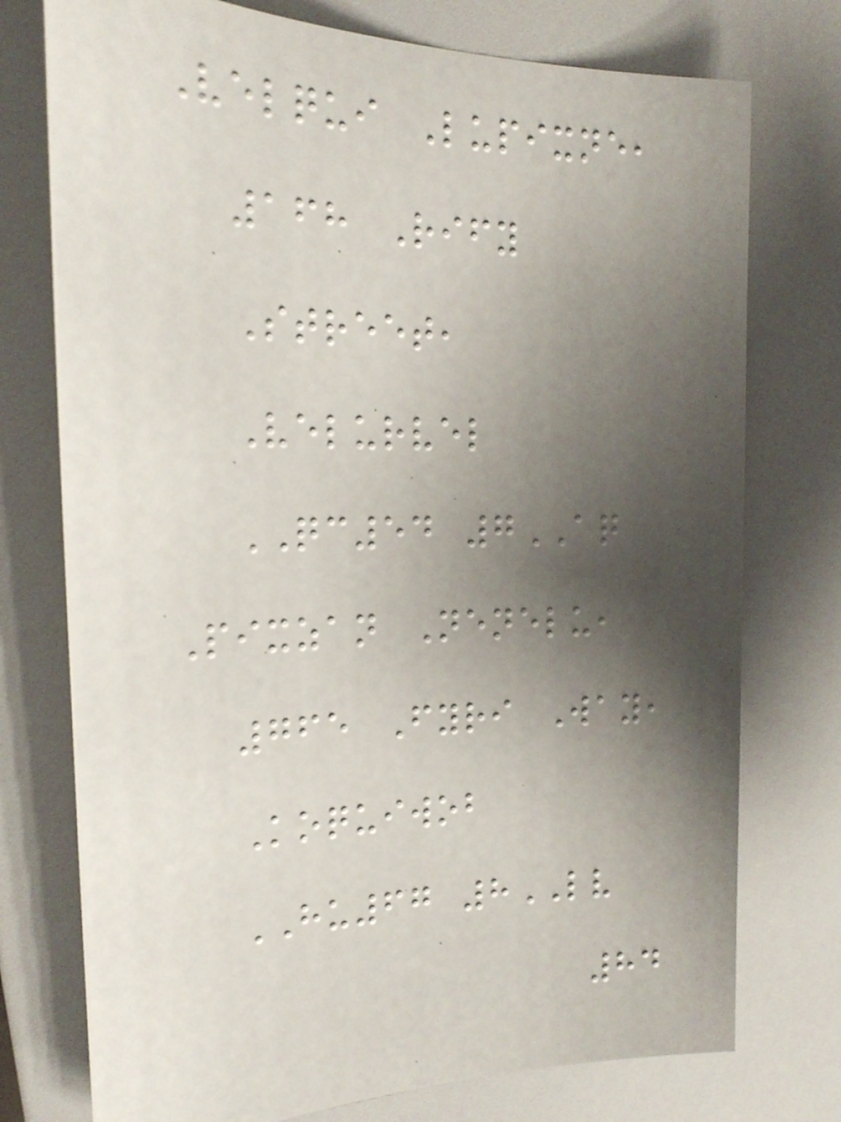Velqui Lupixne,
168 Rify
Street,
Velurvel
QC54 7AQ
Pixzan Nenelu,
765 Fyri Way,
Koquiwob
HU67 8LV
84
